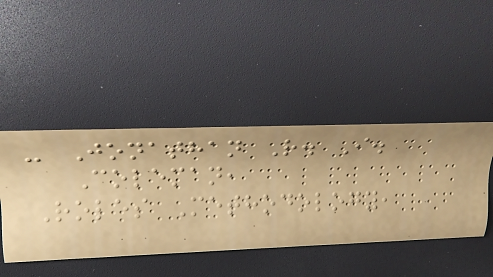- Jonathan R. I.
Coleman,
Roles Methodology,
